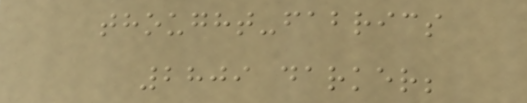thought-fabrics
2809 darker;
